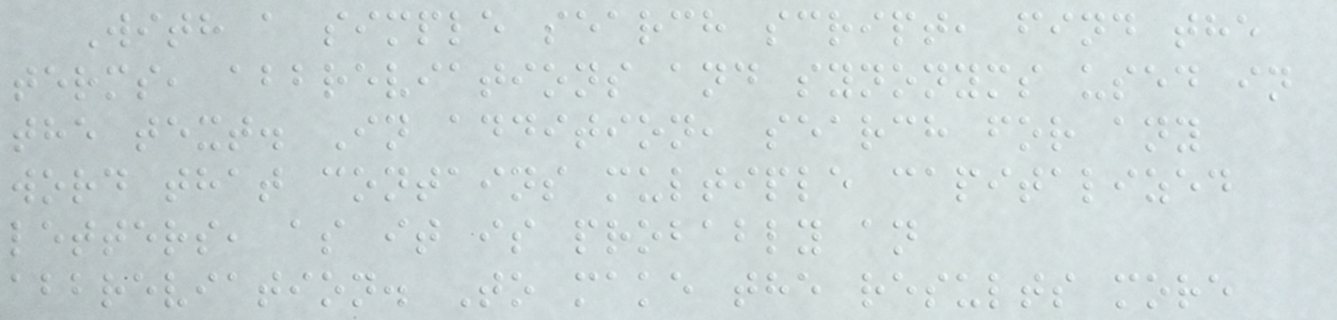With a simple search script, find the
terms, abbreviations and synonyms used in
the text. In addition, search for any
word that contains multiple capitalized
letters, as it is probably an
abbreviation. To make the results more
